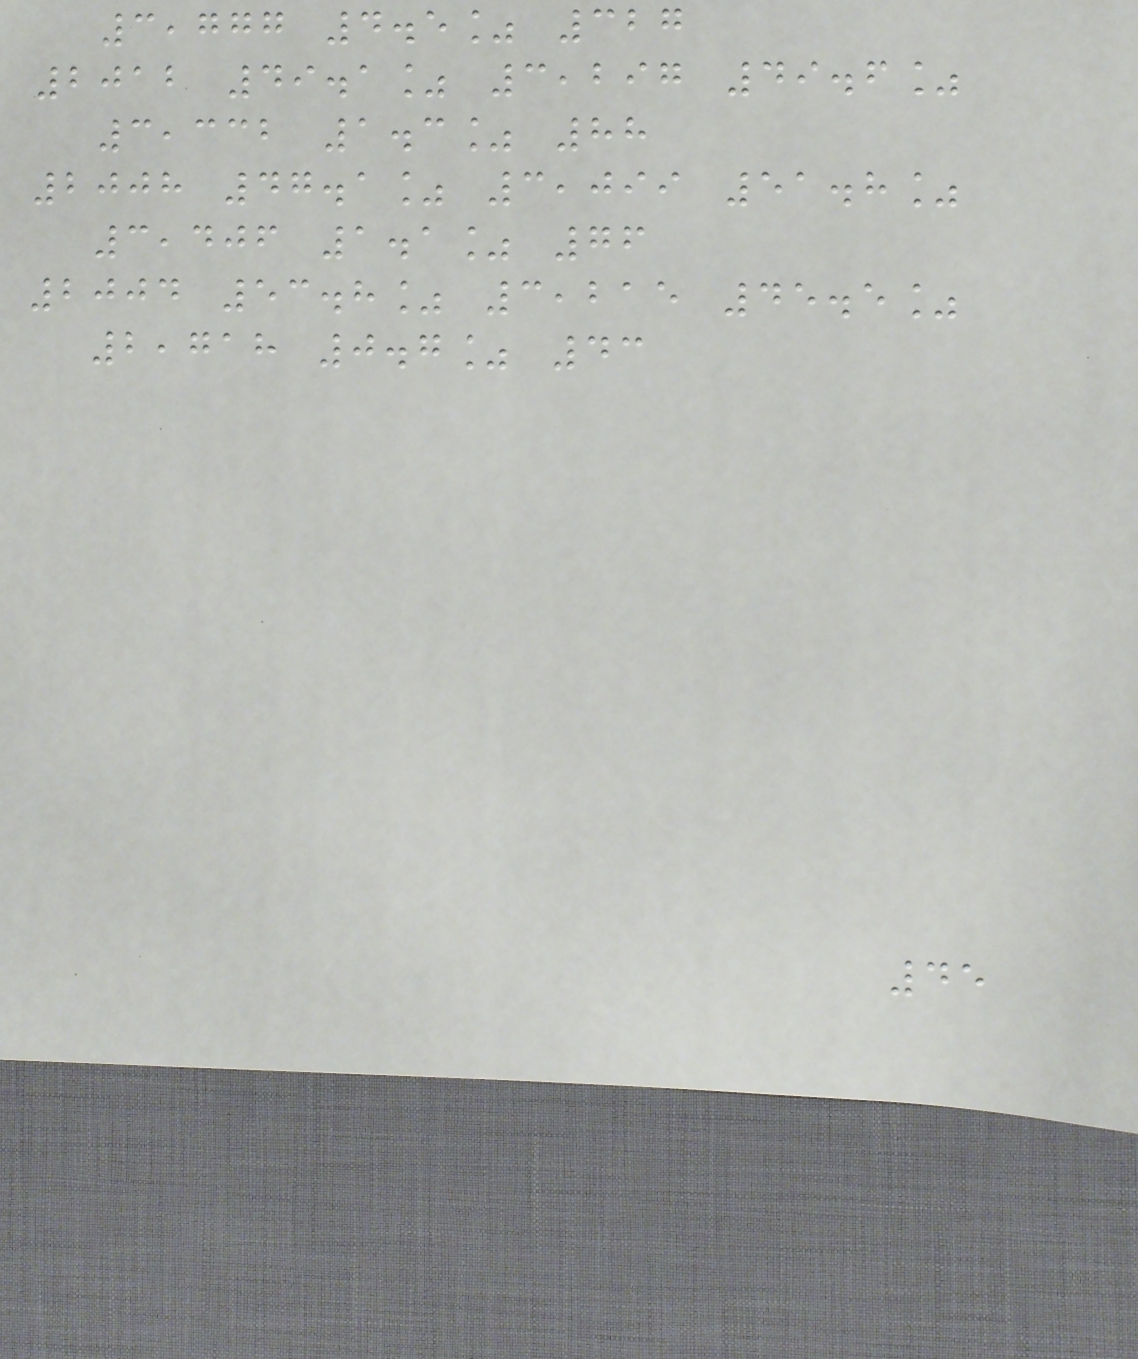3,777 4.5% 327
2012 49.1% 3,297 49.6%
3,332 1.3% 88
2008 47.1% 3,099 51.8%
3,406 1.1% 76
2004 53.8% 3,215 45.5%
2,718 0.7% 43
45
